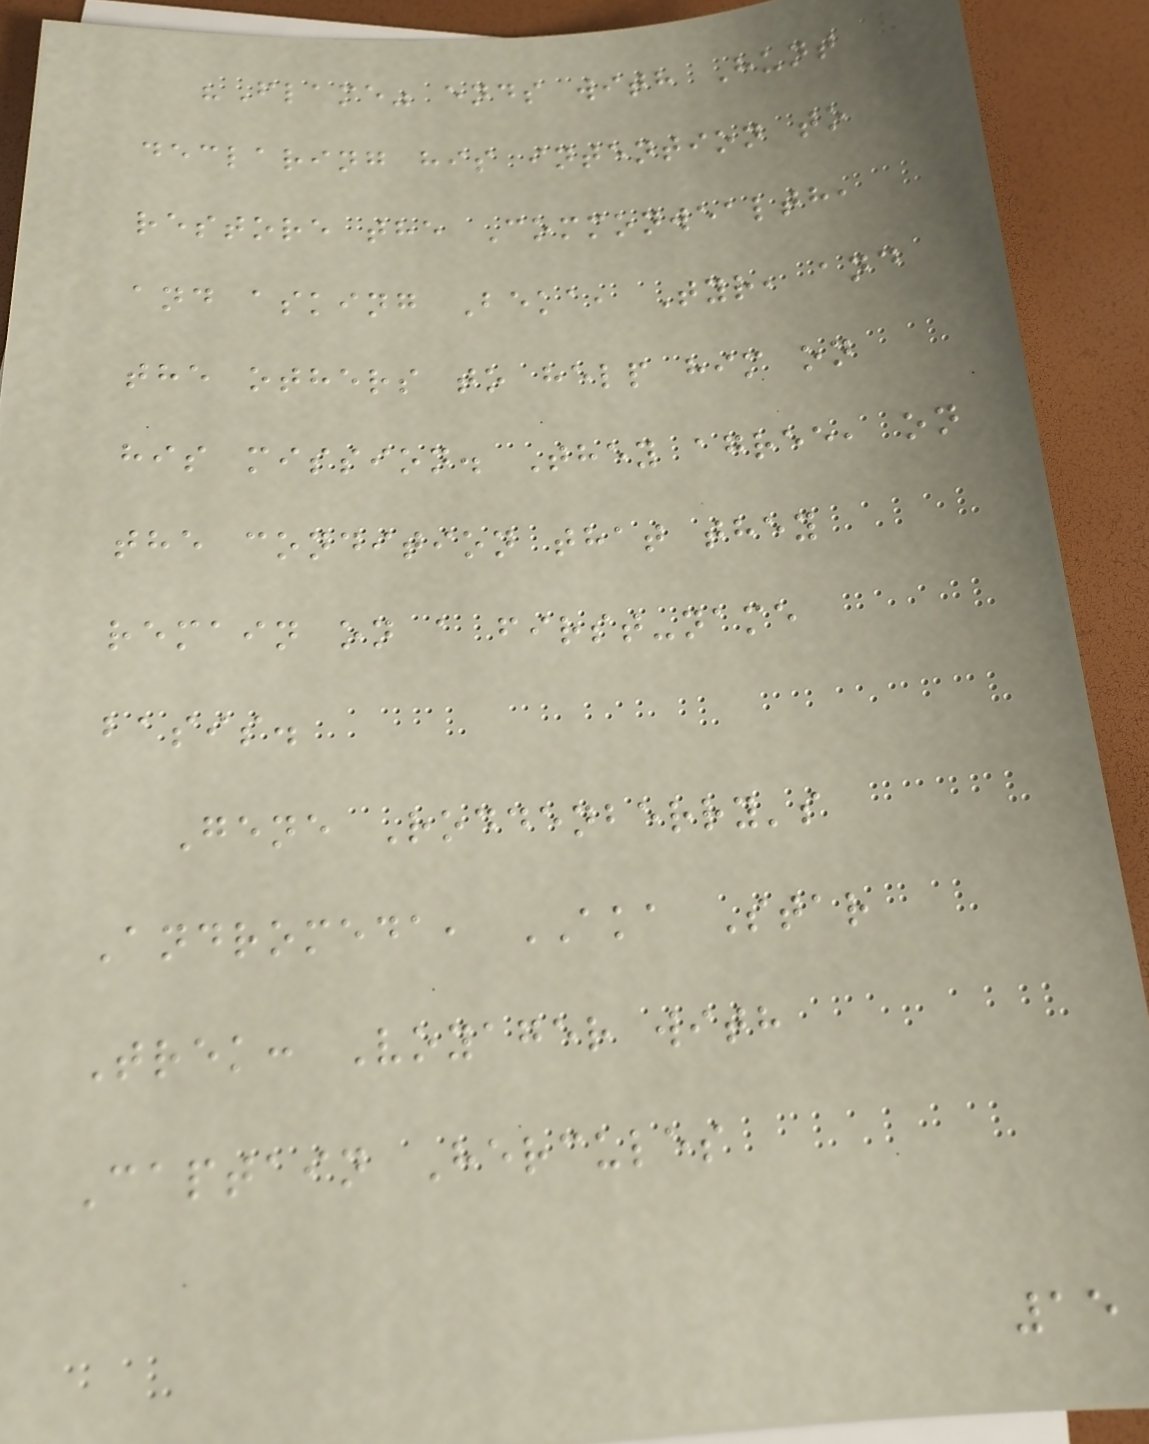"Flame" ends with Hunt
declaring his intention to
restore the Commonwealth,
and asking Beka, Tyr, and
the others to help him on
his mission. They agree, on
the condition that they
remain on a first-name
basis.
Gene Roddenberry's
Andromeda, AKA Star
Trek: Voyager with
Captain Hercules
15
